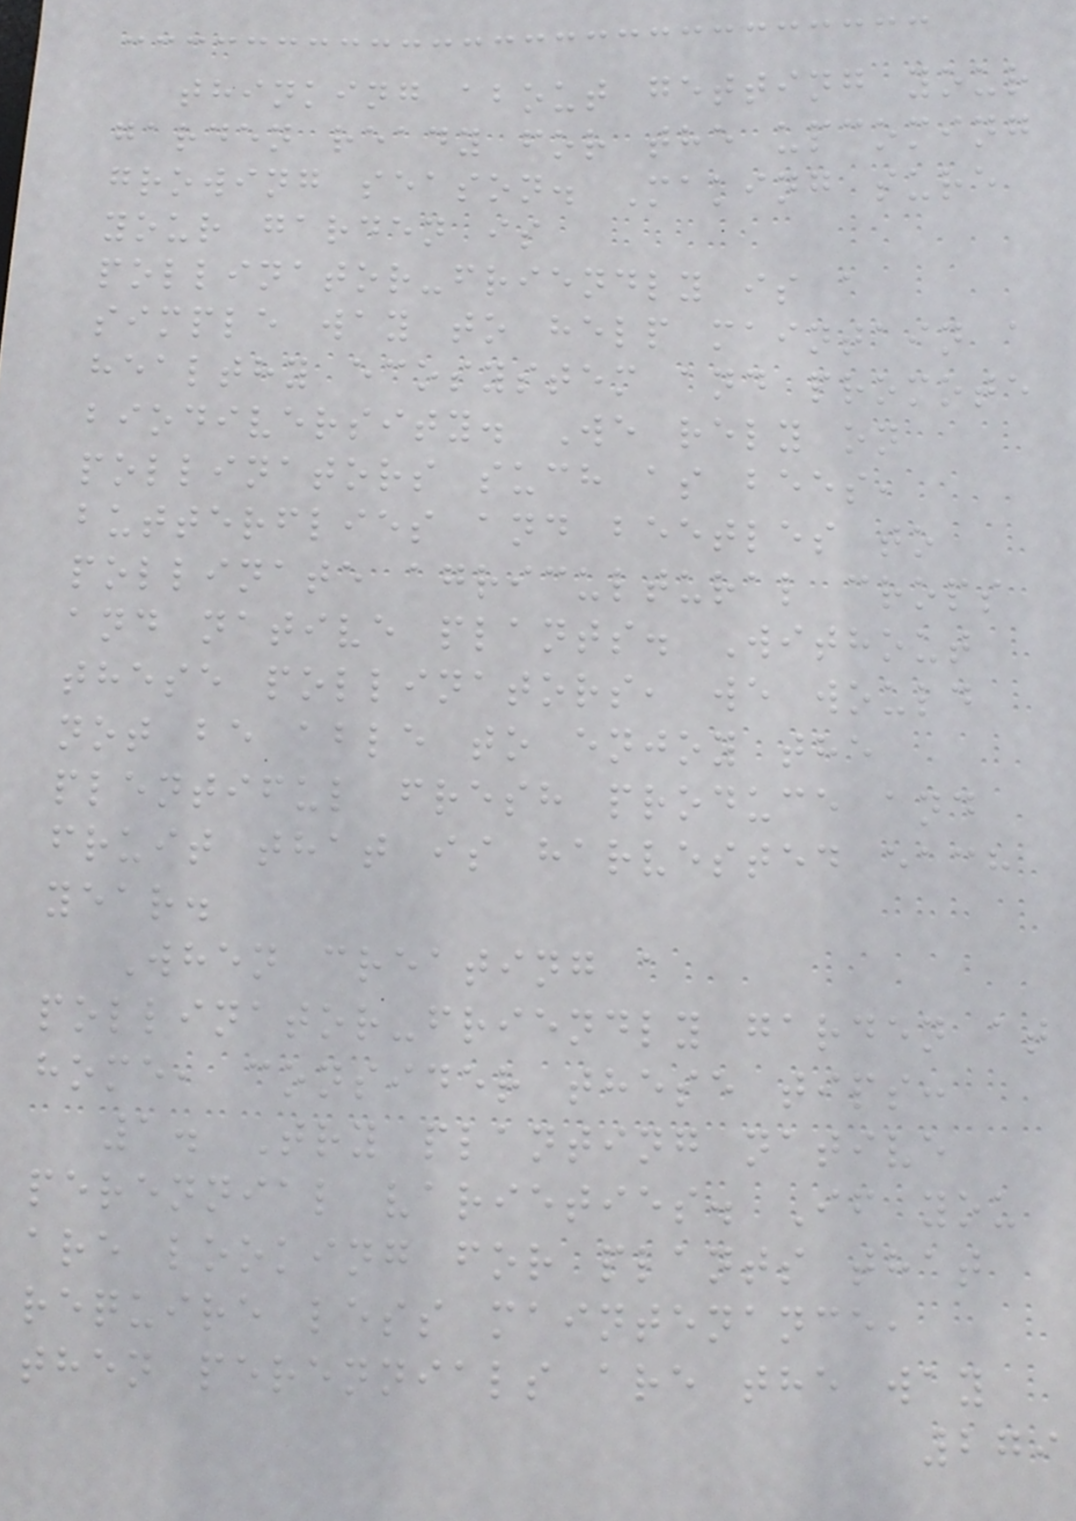thinking about getting your
garden ready for the upcoming
growing season. Making sure
your garden is
pollinator-friendly is a
simple way to help maintain a
healthy ecosystem and promote
biodiversity. We rely on
pollinators such as bees,
butterflies and beetles to
pollinate agricultural crops
and native plants. Without
these pollinators, we would
not be able to enjoy the
plentiful fresh produce and
fruit that is harvested each
year.
When creating a
pollinator-friendly garden at
home, consider these tips:
1. Try planting native
perennial varieties. If you
are looking for plants that
require less maintenance,
then perennials are the way
279
